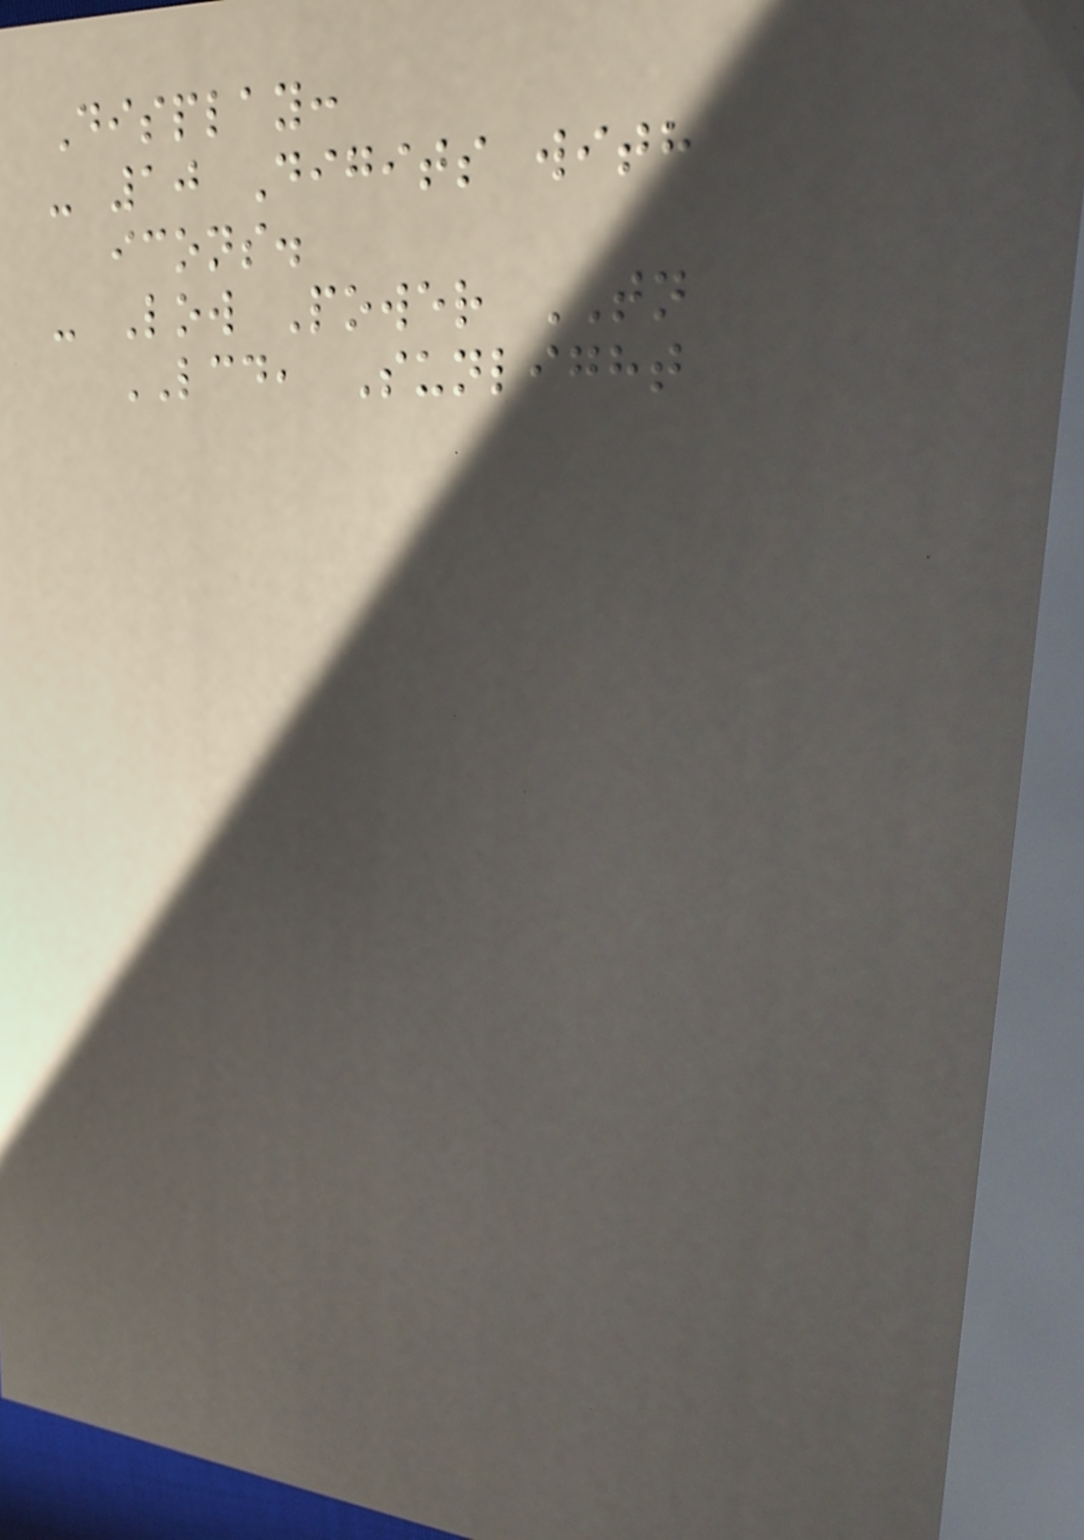Display:
- 10 Digits with
icons.
- Low Power TN
LCD, Sunlight
